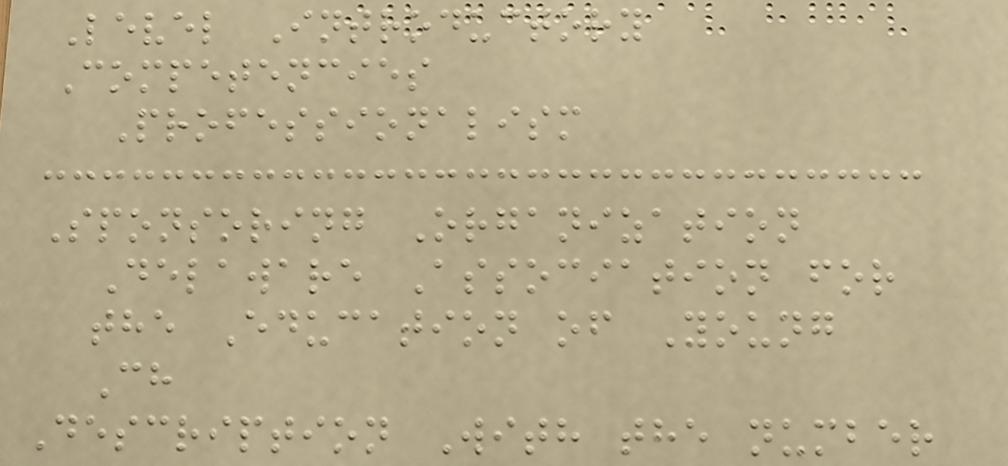Level Introductory
Competencies
Professionalism
Sponsoring Organization
Delaware Association for
the Education of Young
Ch
Description With the number
